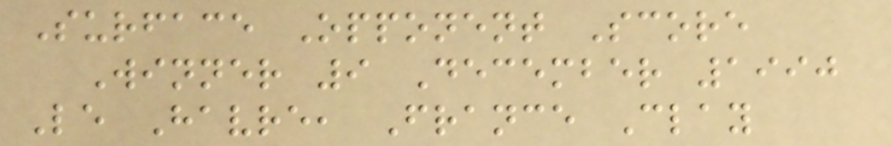Surface Opponent Score
Winner 9 December 1990
Le Havre, France Clay
